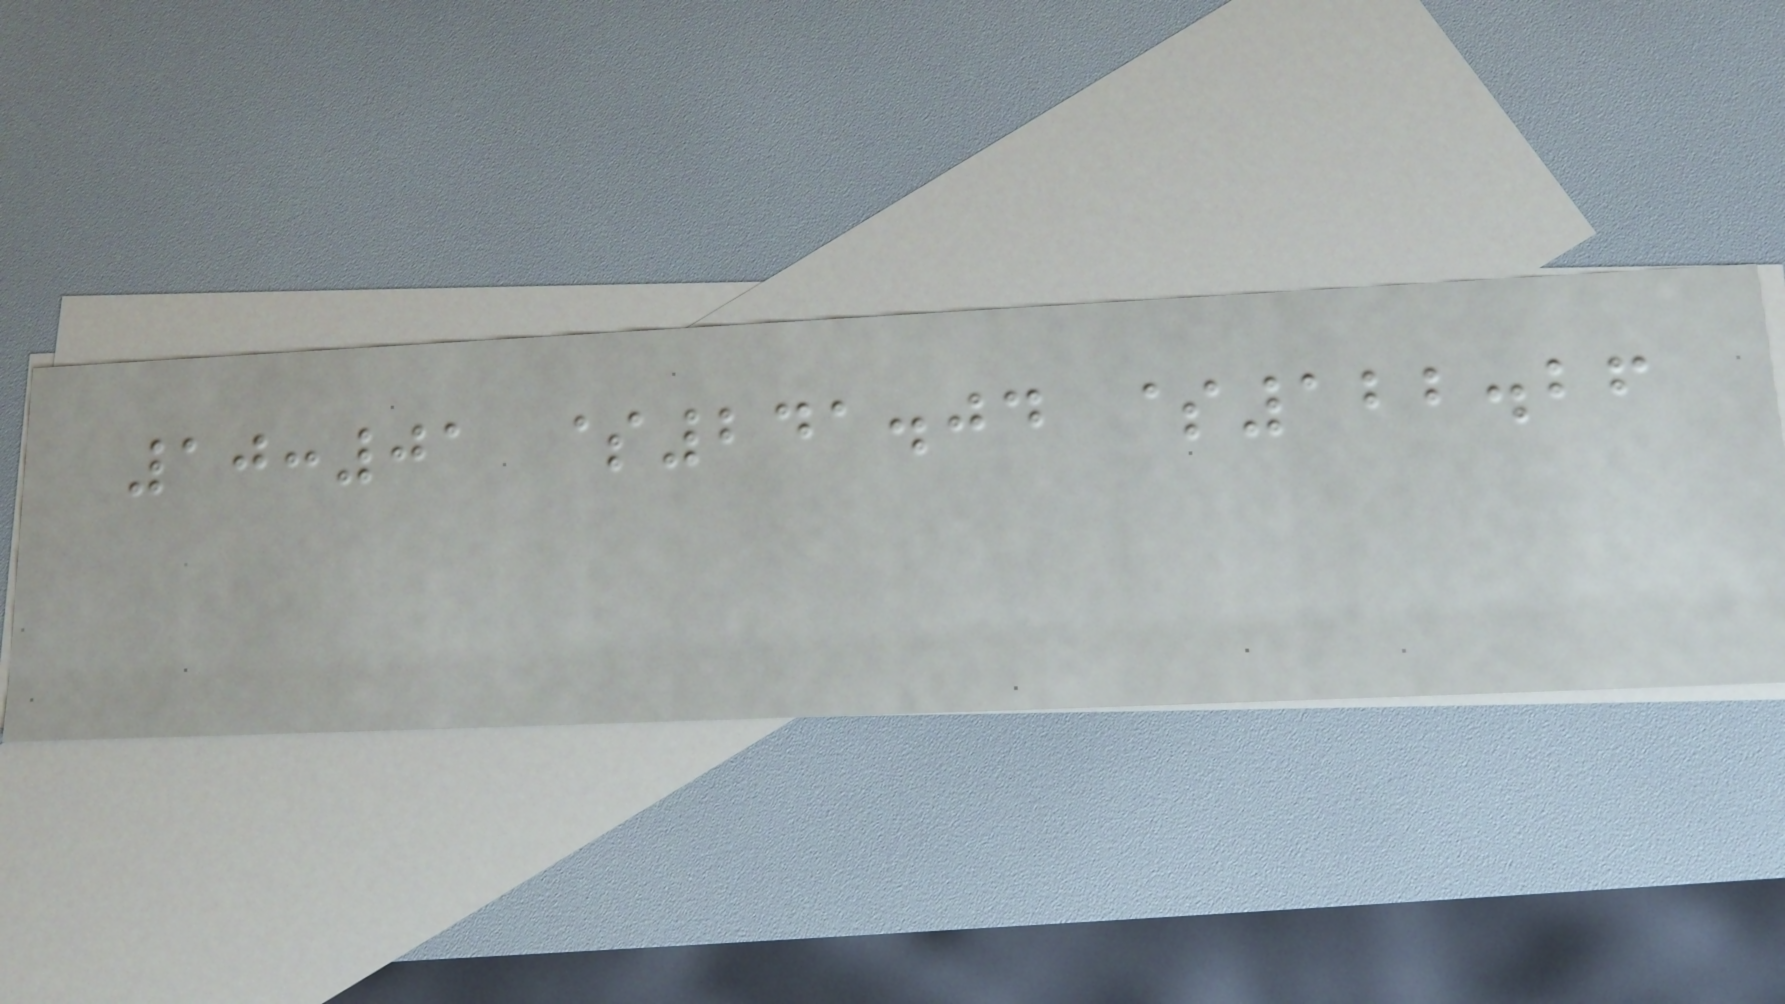10:01 $241.04 $122.26
